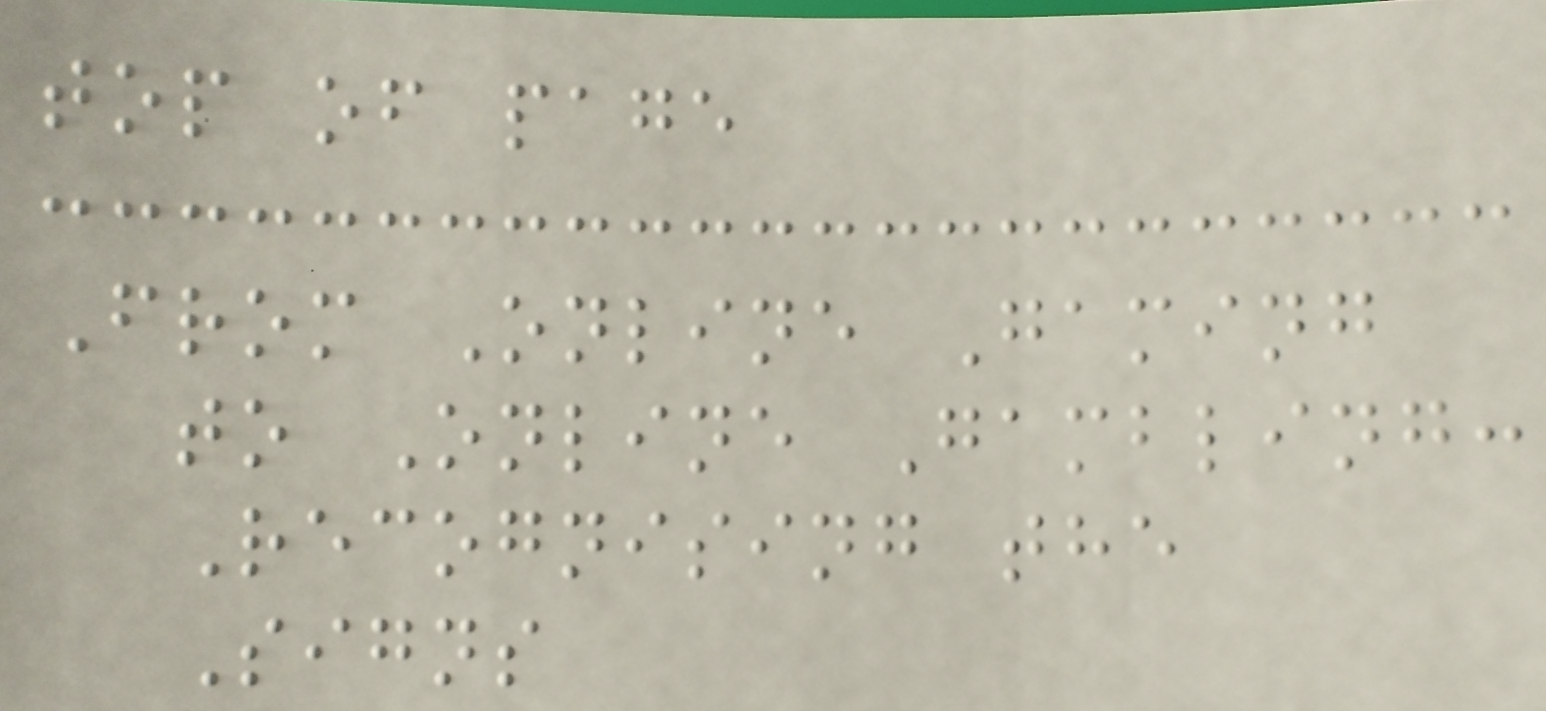top of page
From Online Gaming
to Online Gambling:
Recognising the
Signs
